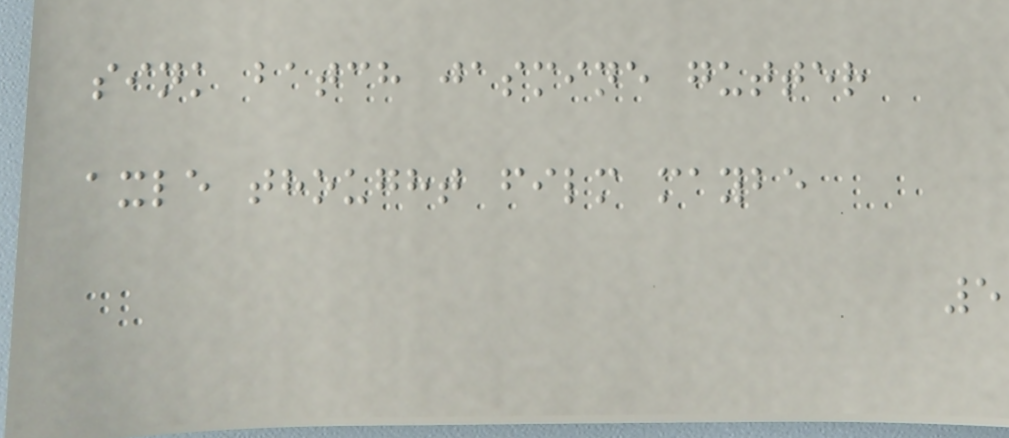sink batch jasmine gutter
axle thought film maybe
5
